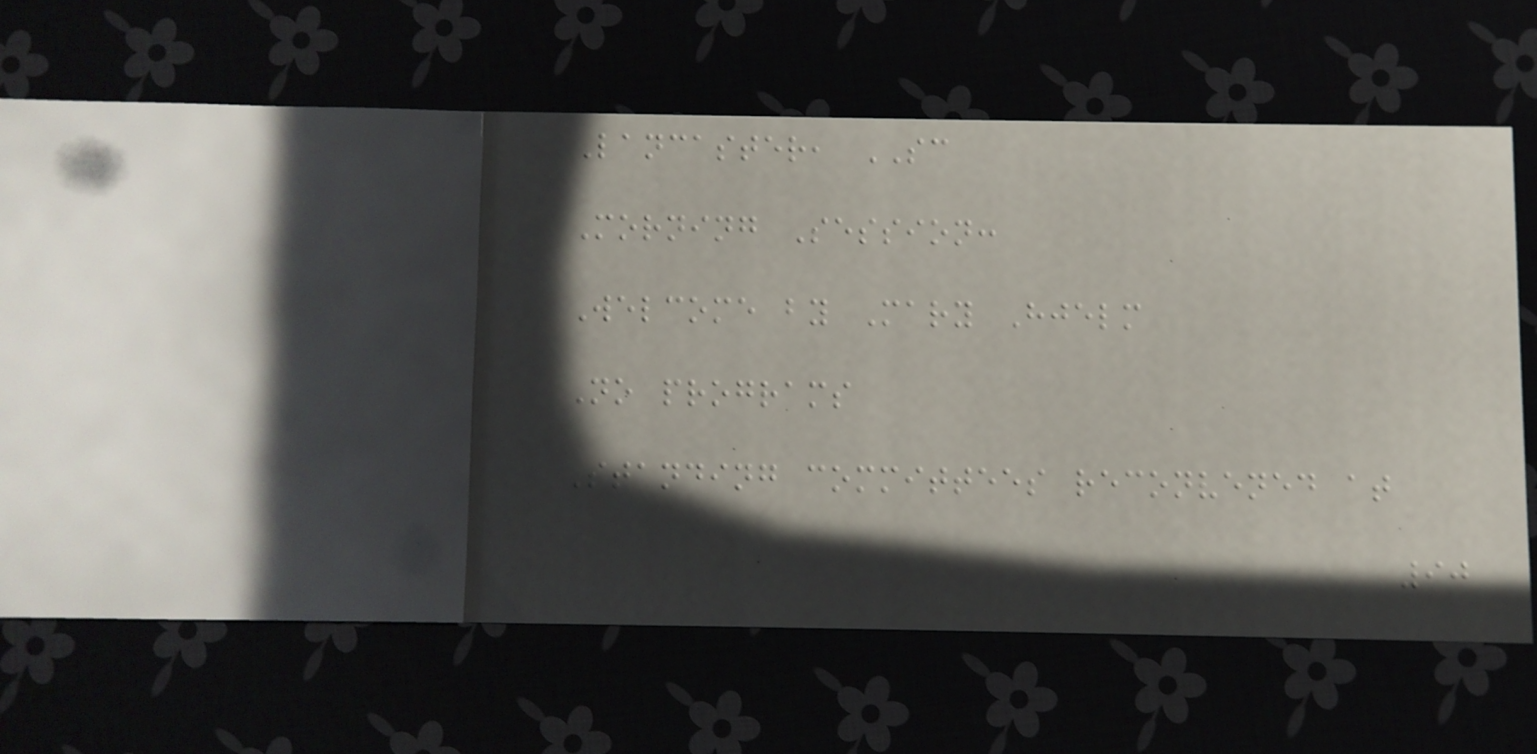Lancaster, SC
Morning Session:
Welcome by Mary Hjelm
No programs
Standing committees reconvened at
90
